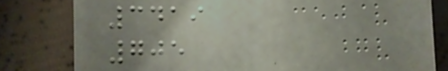3419
705
